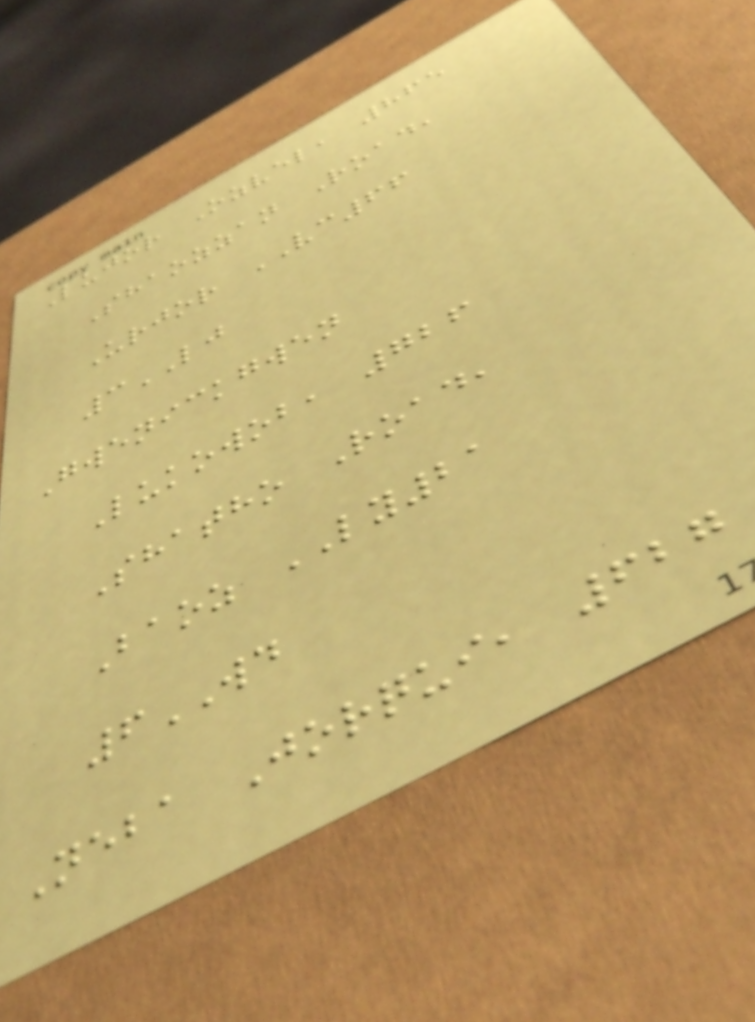Lujor Ozvel, 865
Shaozzan Road,
Urjor VC66
3LJ
Gwenickgwen
Lukowob, 726
Shatho Road,
Baoz LY21
6WD
Neba Jorqui, 627
